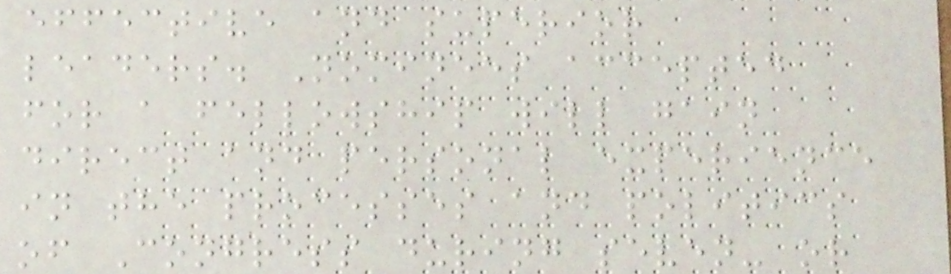effective and superior
leaders. Nominees accepted
for a fellowship will gain
direct and personal experience
in the processes and politics
of Congress during seven- or
